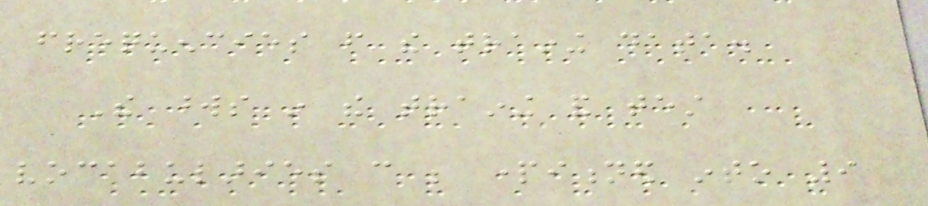frequencies from the training data.
The words in the training and test
vocabularies can be partitioned into 9
